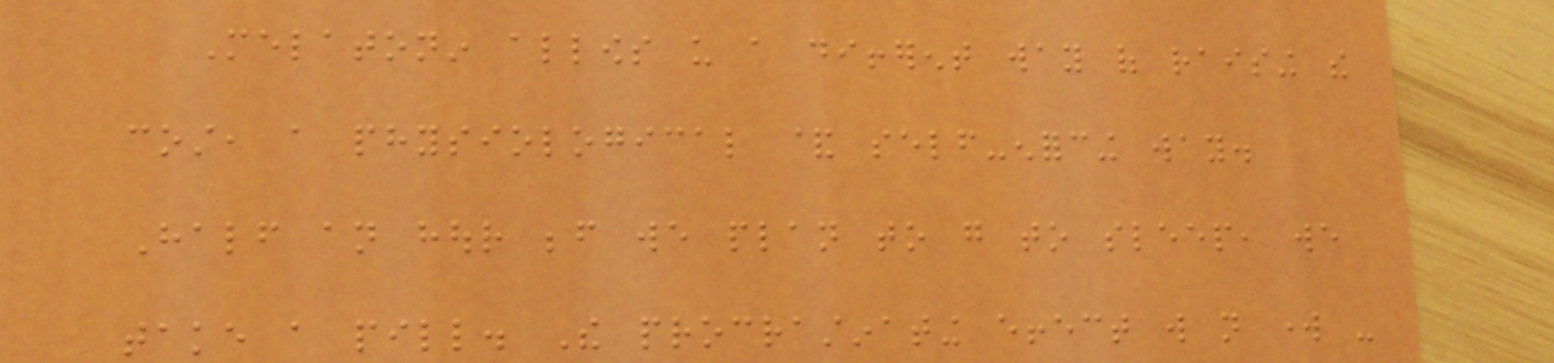Melatonin allows us a different way of raising the
cost, a physiological & self-enforcing way.
Half an hour before we plan to go to sleep, we
take a pill. The procrastinating effect will not work -
